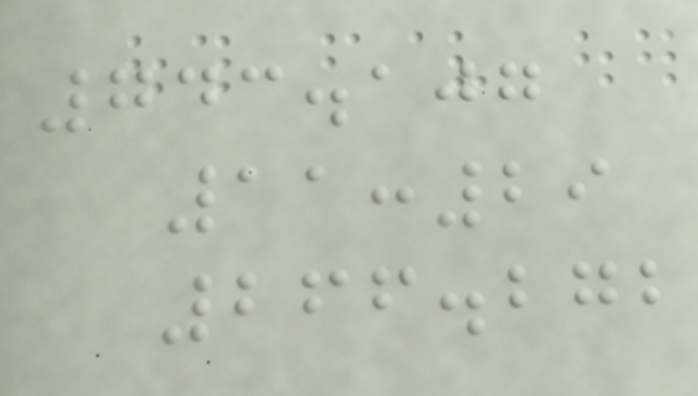743.107
11:29
266.272
